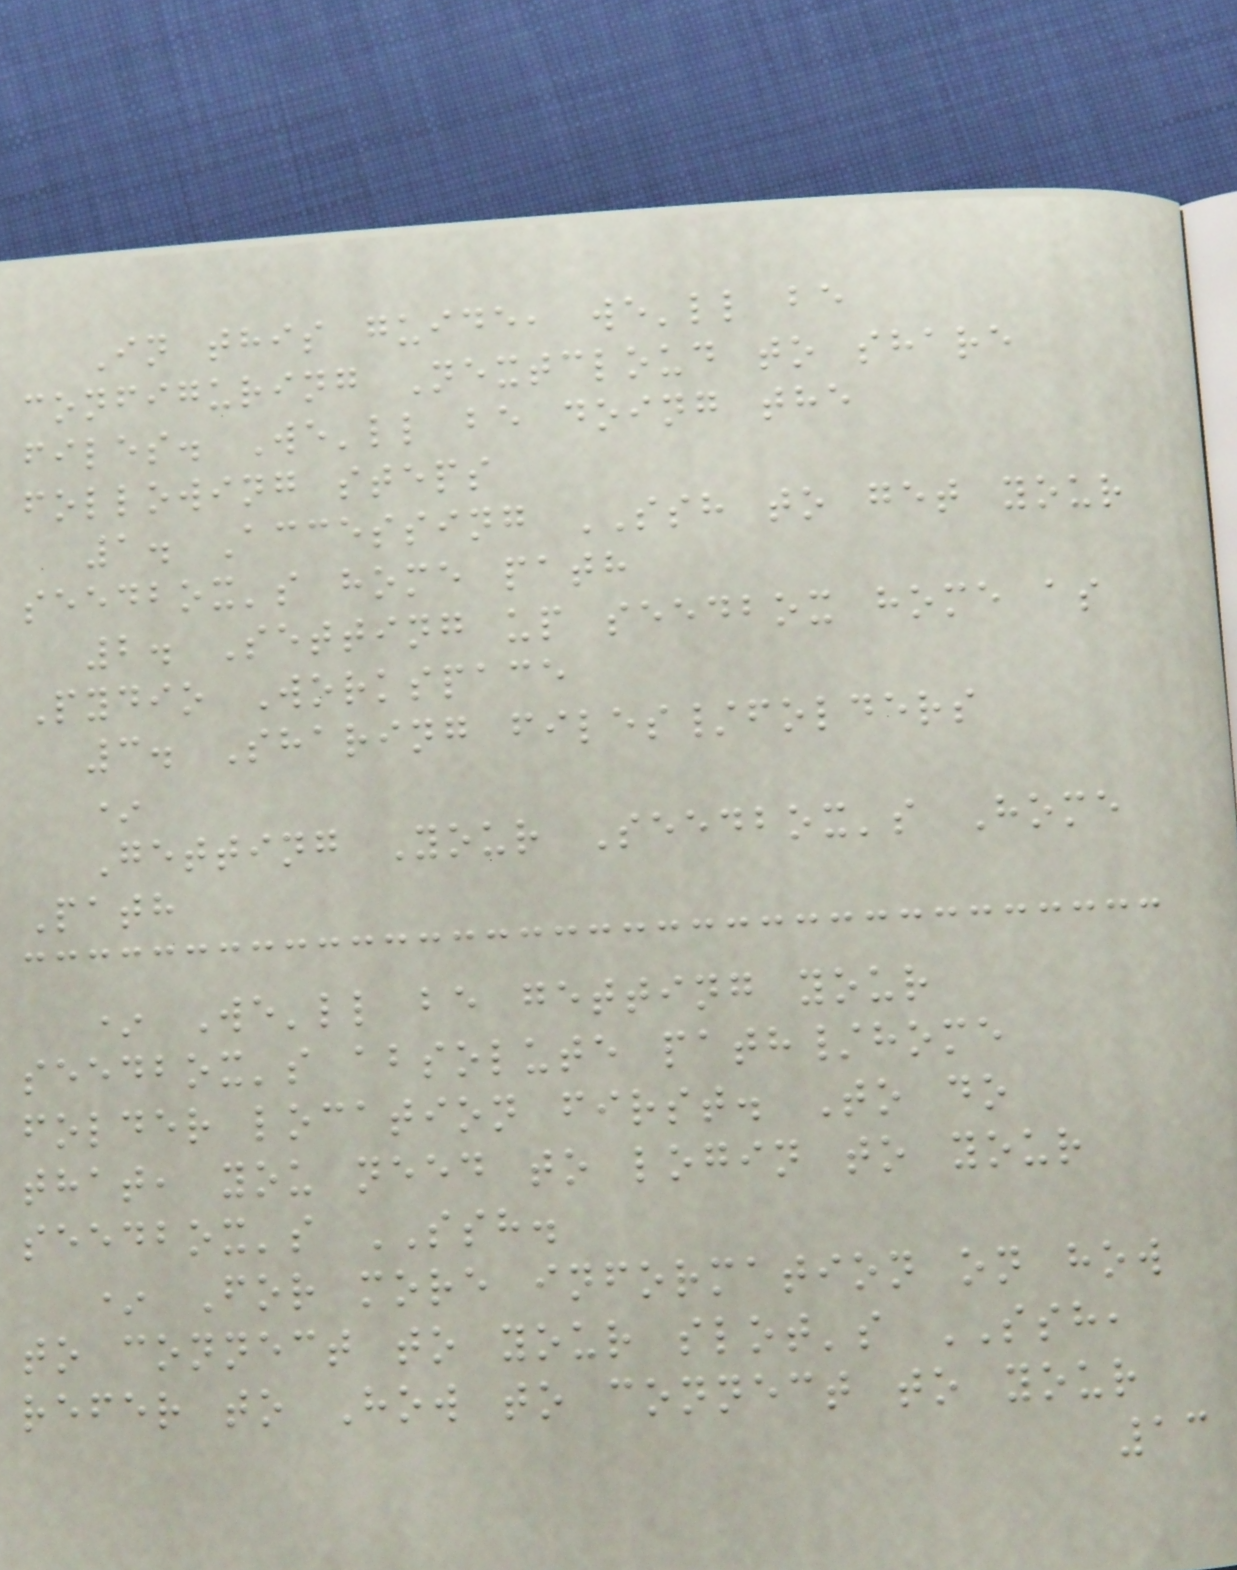In this guide, we'll be
configuring Nextcloud to share
files. We'll be doing the
following steps
1. Accessing SSH to get your
seedbox's home path
2. Setting up seedbox home as
Pydio Workspace
3. Sharing files/folders
*
Getting Your Seedbox's Home
Path
* We'll be getting your
seedbox's absolute path/home
folder location first. To do
that, you need to login to your
seedbox's SSH.
* For more information on how
to connect to your slot's SSH,
refer to How to connect to your
13
